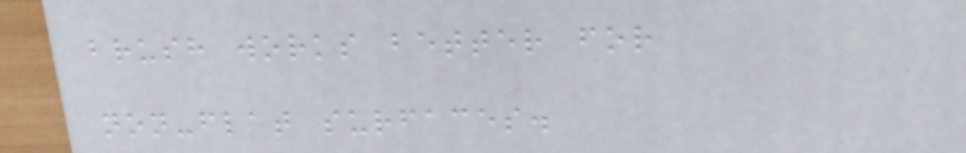brush works better for
non-flat surfaces.
